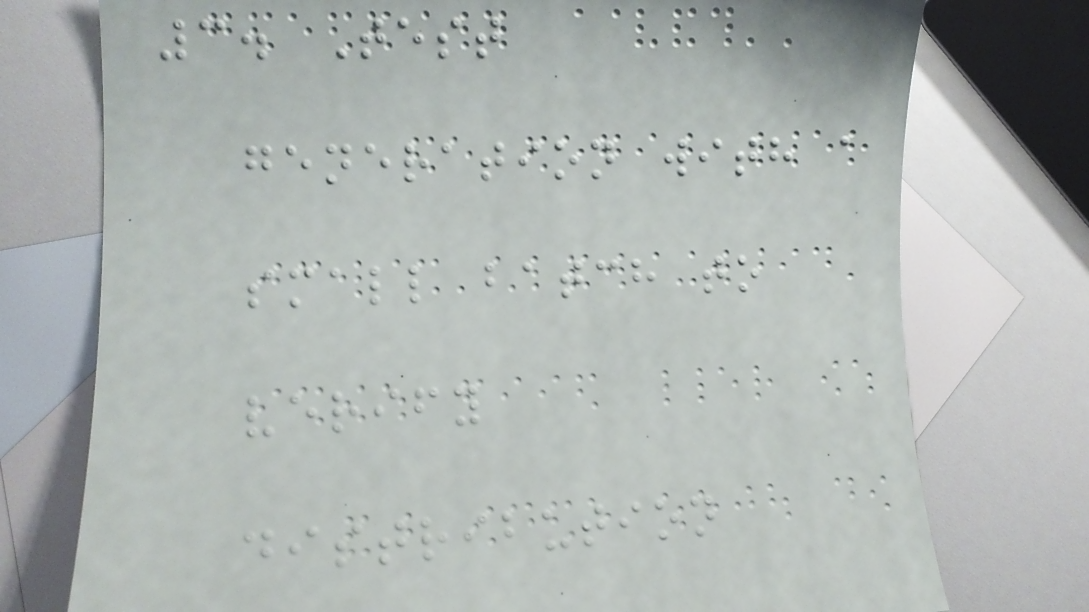3. Test
generation with a
small batch to
verify
distribution
